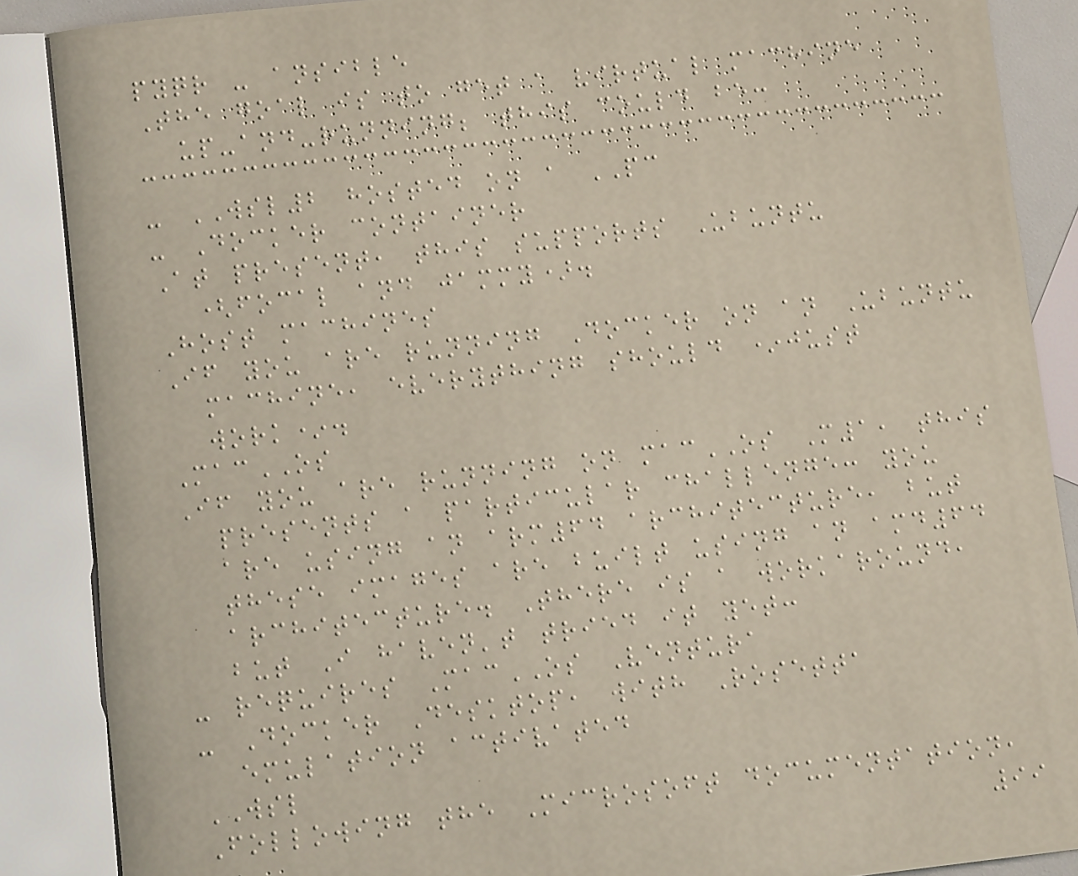pyqr - ansible
The goal is to get a virtual machine
up-and-running; this could be:
- WSL2 hosted on a PC
- Docker container
At present, this supports Ubuntu
(focal and jammy).
Host machines
If you are running Docker on an Ubuntu
machine, everything should *just
work*.
MacOS
If you are running on macOS M1, this
presents a particular challenge: you
are using an arm64 architecture, but
these images are built using an amd64
architecture. There is a workaround,
but I haven't tried it yet:
- requires MacOS Ventura
- Docker Desktop, with Rosetta
emulation activated
WSL
Following the Microsoft documentation,
99
